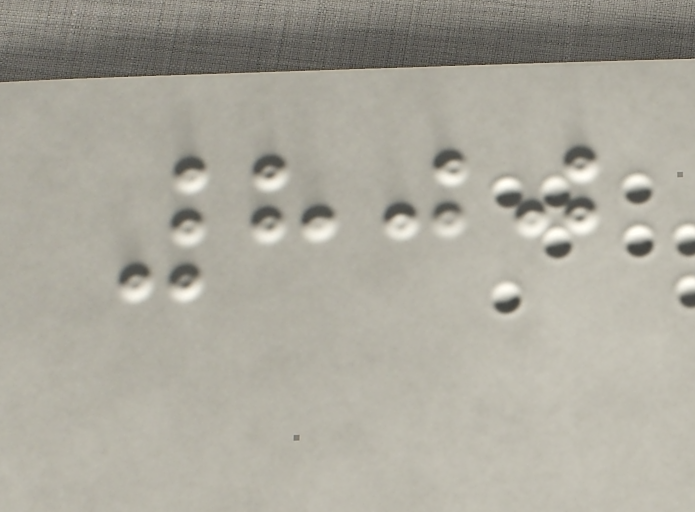800
